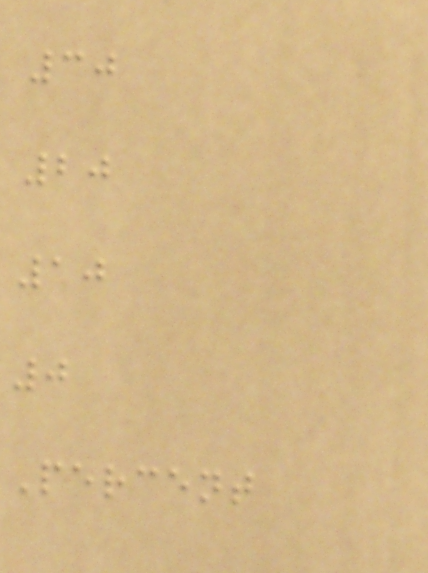30
20
10
0
Percent
